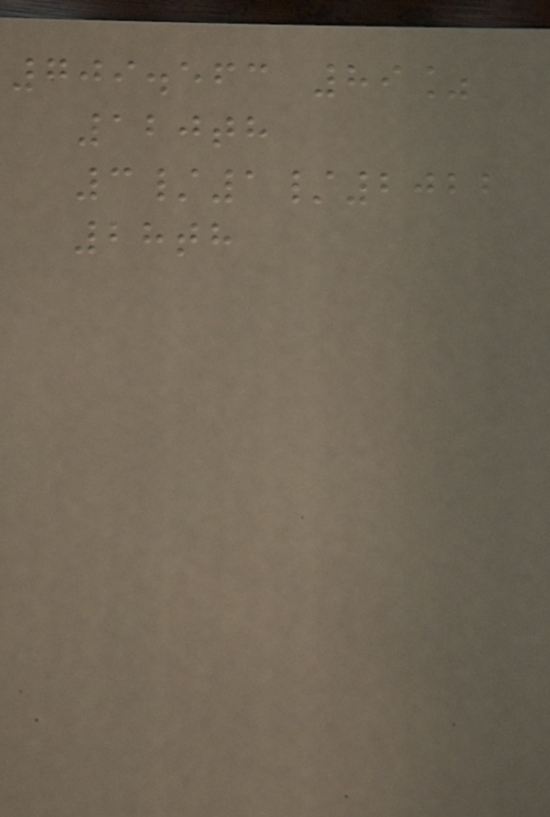709.563 89%
120th
3/1/2022
28th
